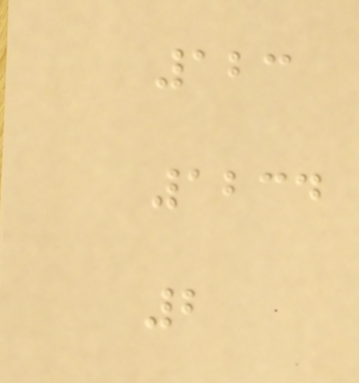123
1234
2
